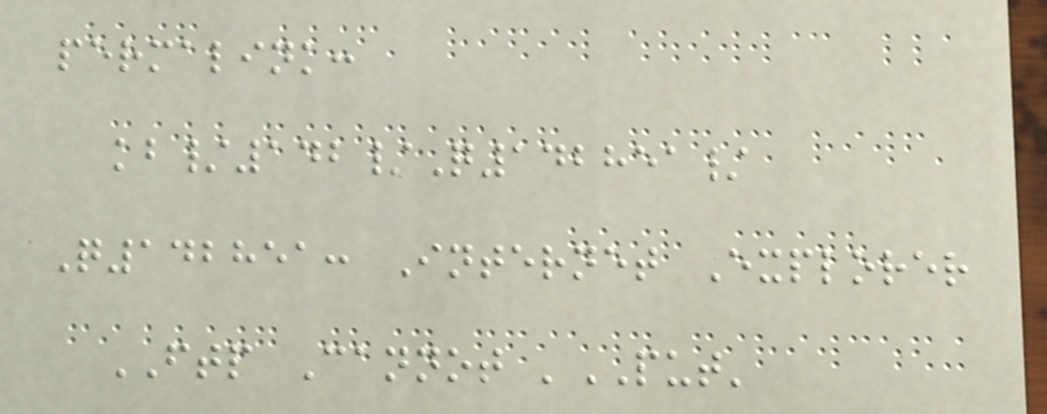permalink:
kb/142/Q142851/
Q142851: Internet Explorer
FTP Cannot 'PUT'
